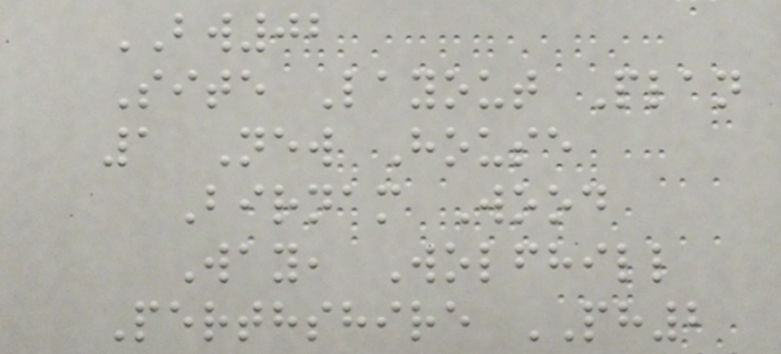BW02
Site Layout Plan
1 New House
Birnam Wood
Way, Wolfhill
Perthshire PH2
